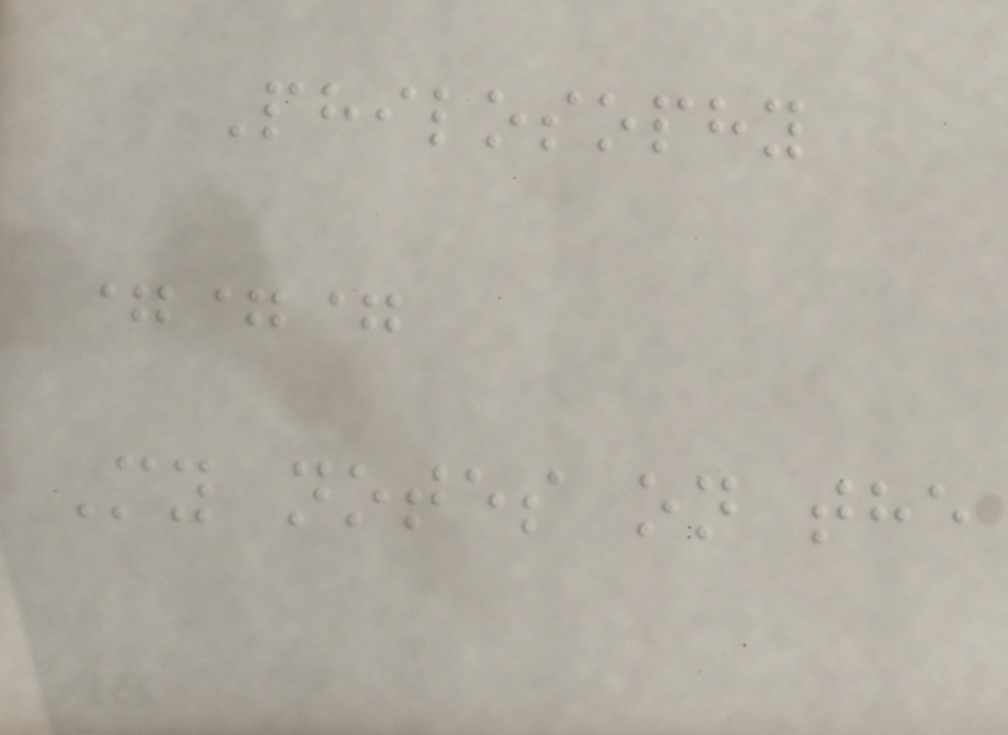Philosophy
===
My notes on the
